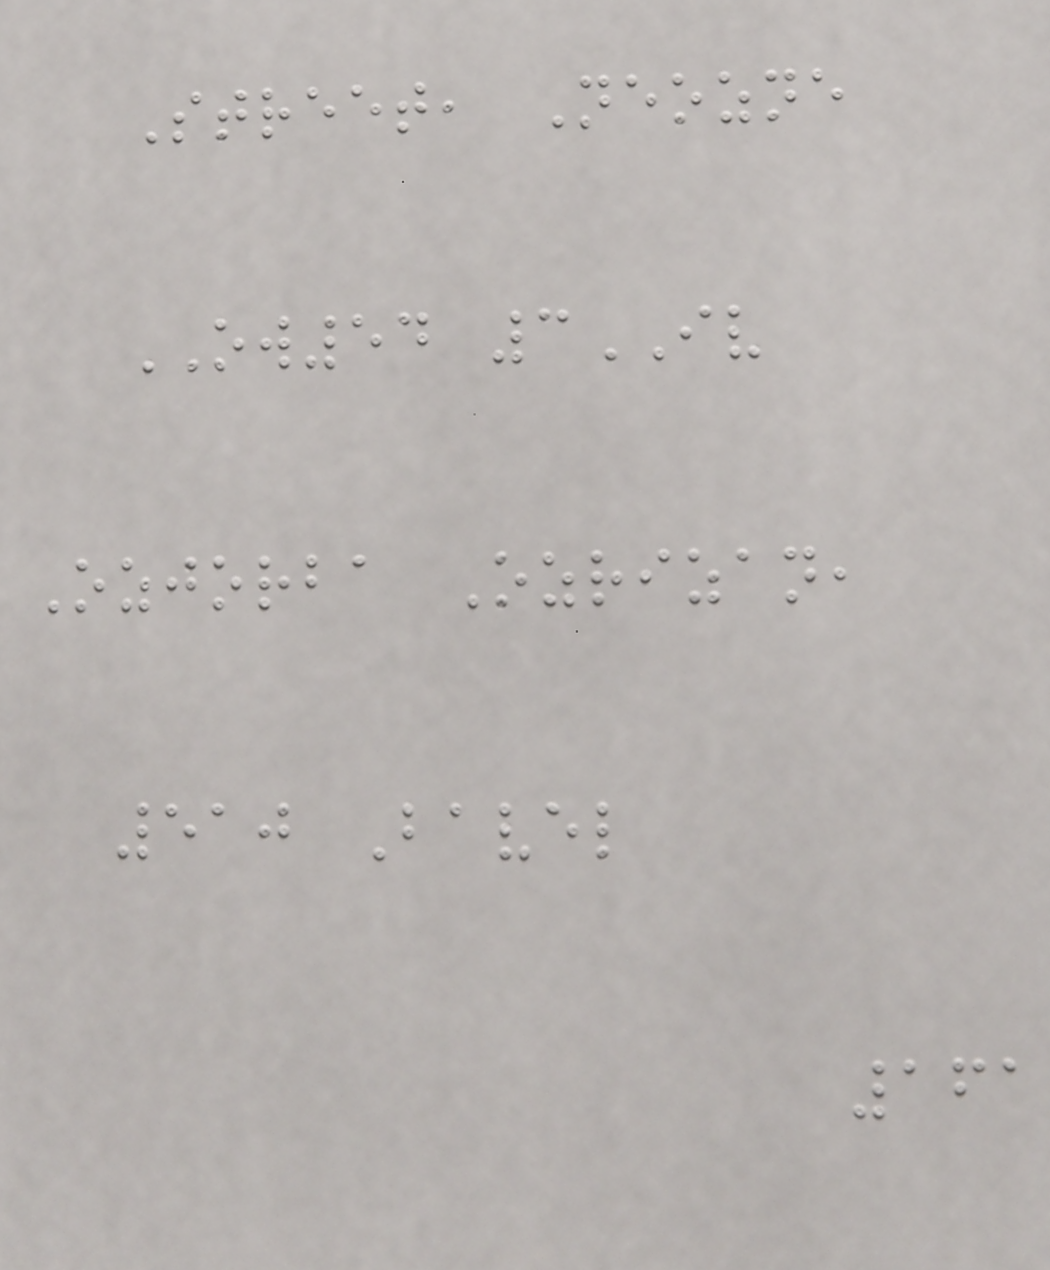Street, Neozne
OW54 3IV
Ozjorba Ozrizan,
510 Bavel
161
